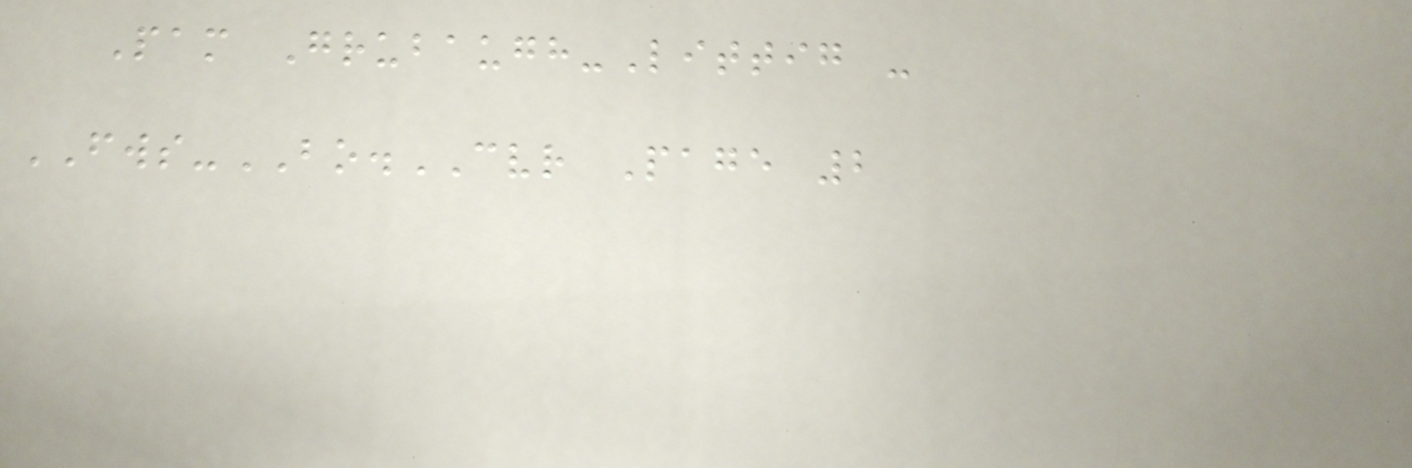Pam Grubaugh-Littig -
FWS-BO.CVR Page 2
